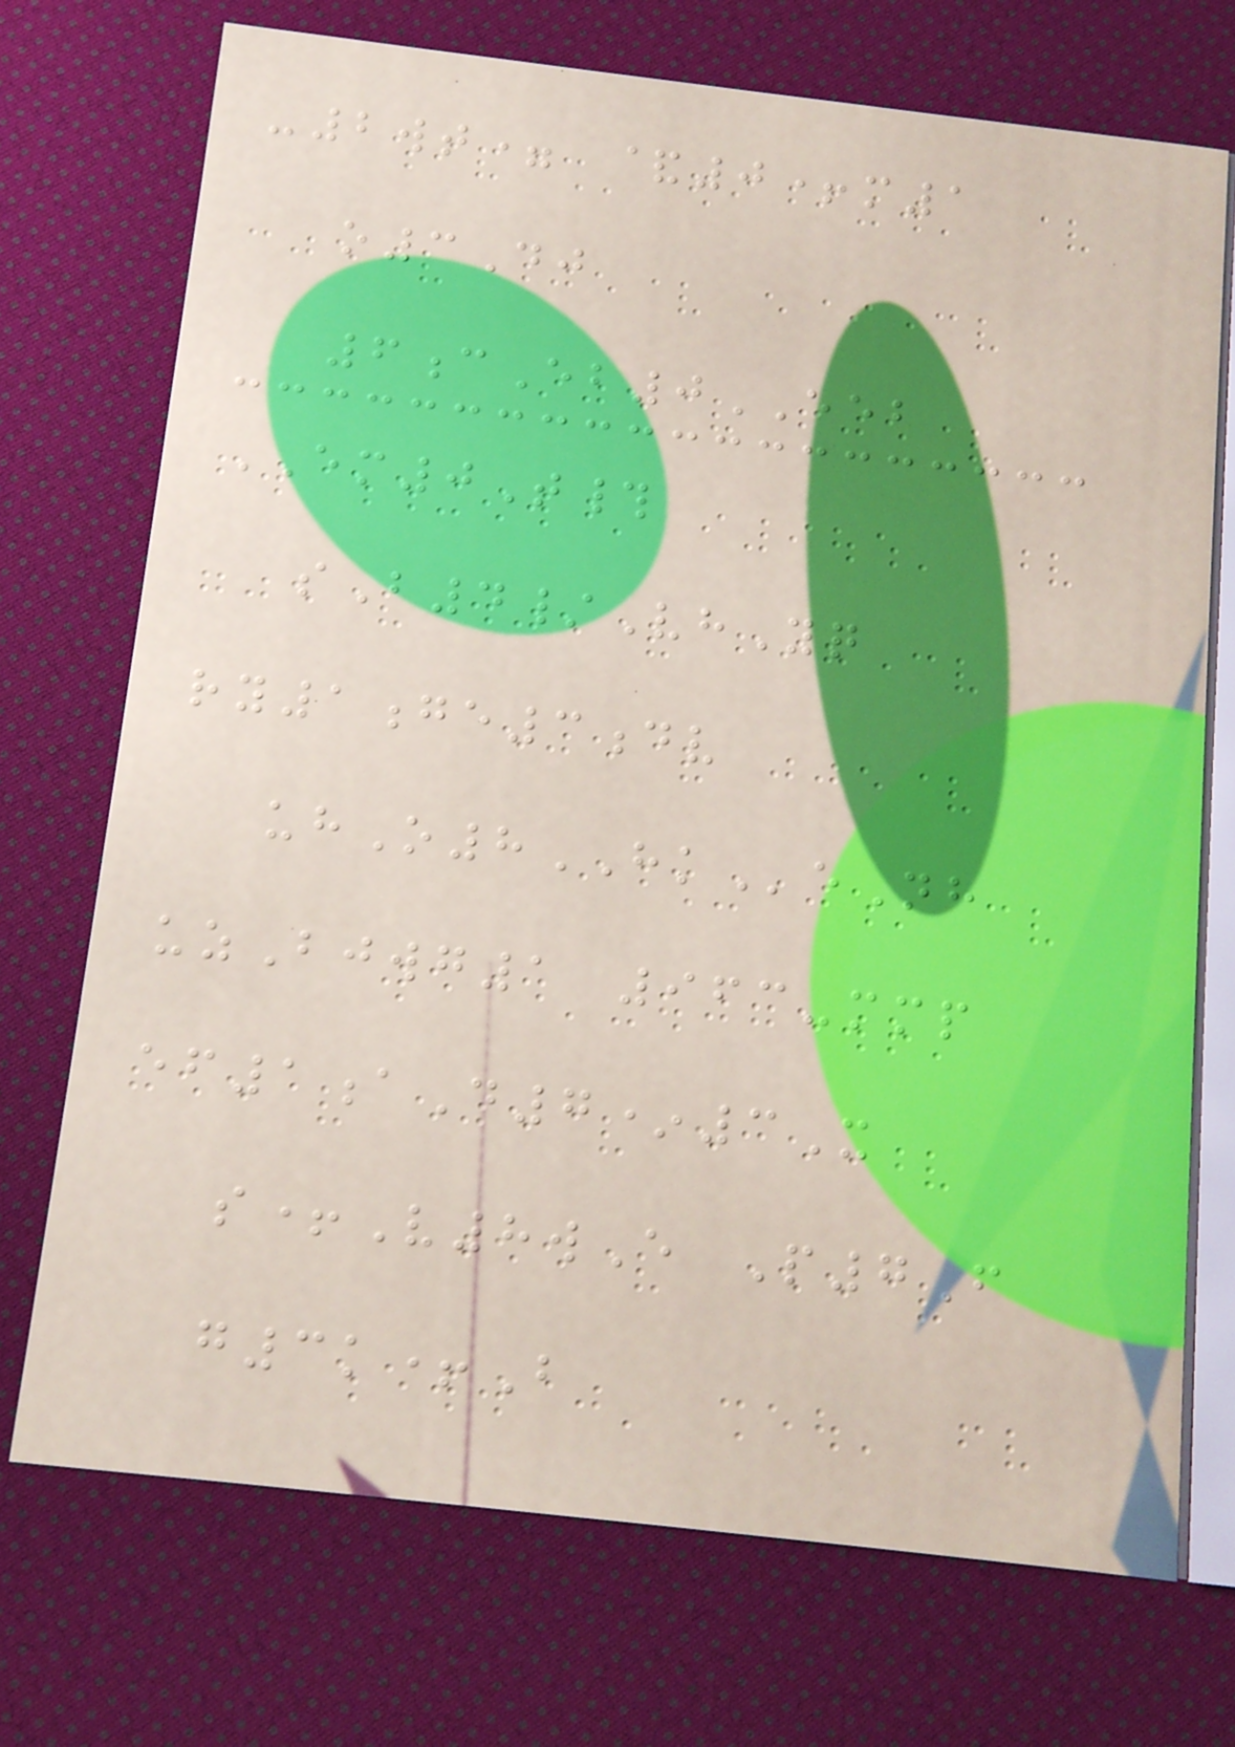-2wt= &0+m1
o3Dj
6cEb0EEB
EM0T#
sB4/VhYq
ry1ge3dv
uhO8HKeNh
uzBjwg1 963-mmp
ef1aD7*3X
s+V8wE P7F
g3k+B
